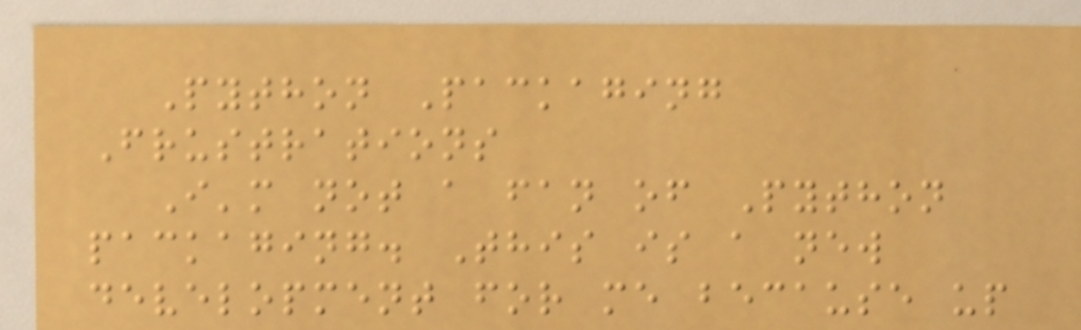Python Packaging
Frustrations
I'm not a fan of Python
packaging. This is a new
development for me because up
